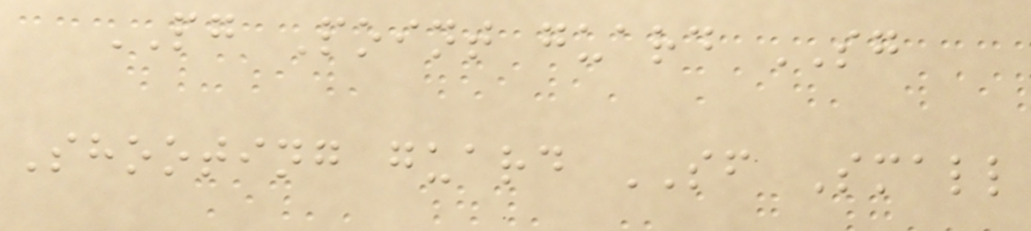PG Point guard SG
Shooting guard SF Small
